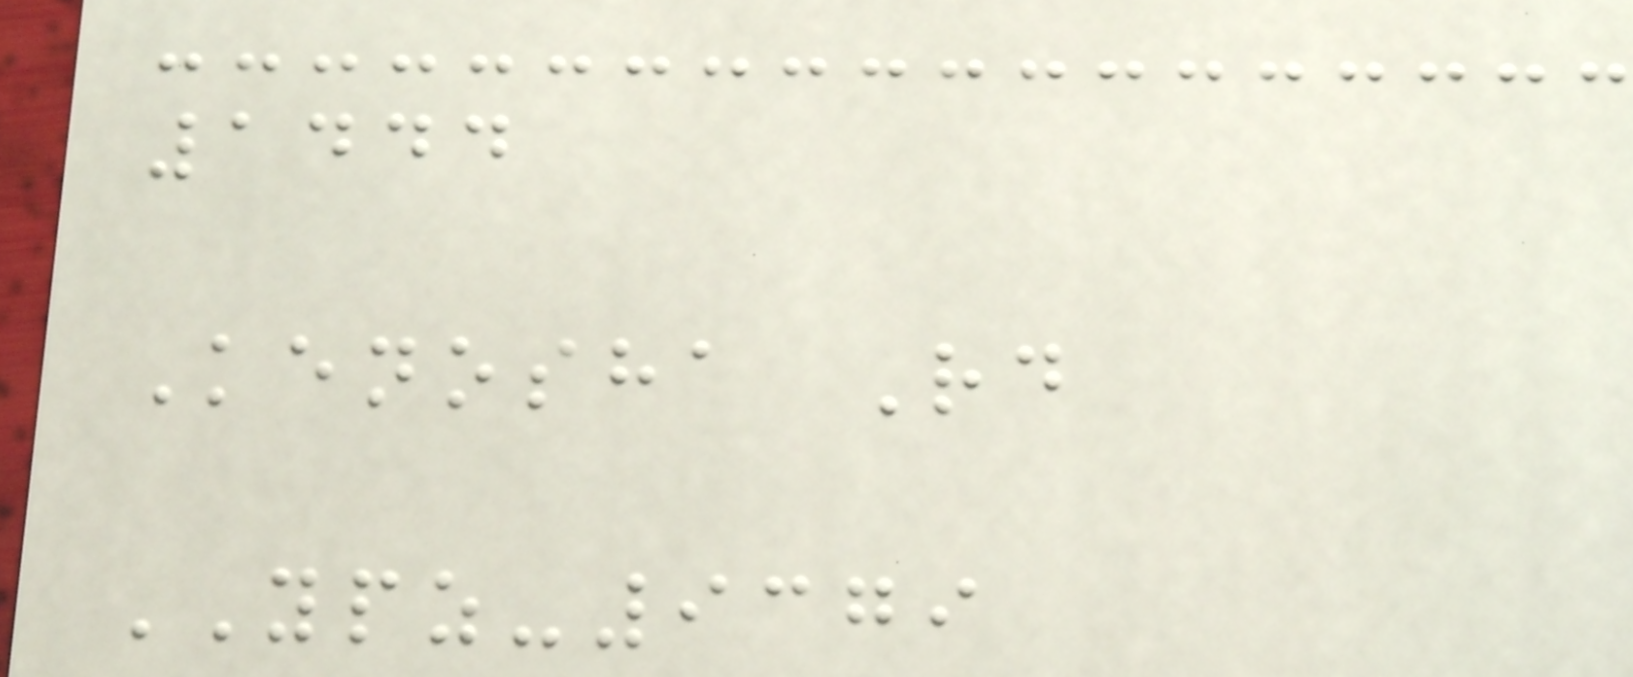1444
Kenosha Rd
YPZ-9379
